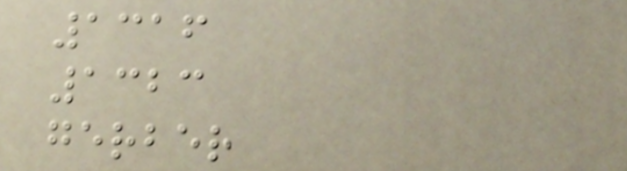1316
1323
gerber
